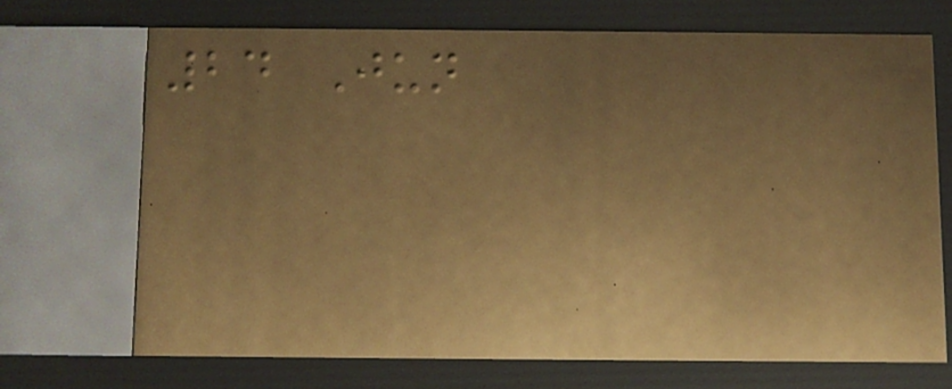24 Jun
